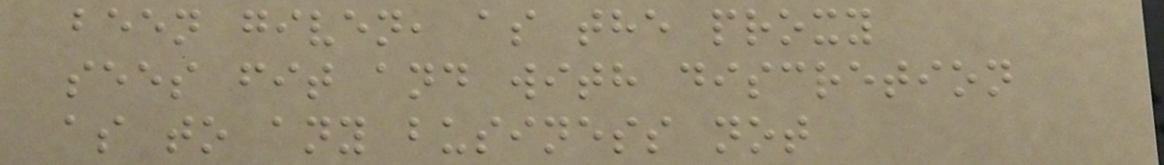been given, as the proxy
sees fit and with discretion
as to any business not
